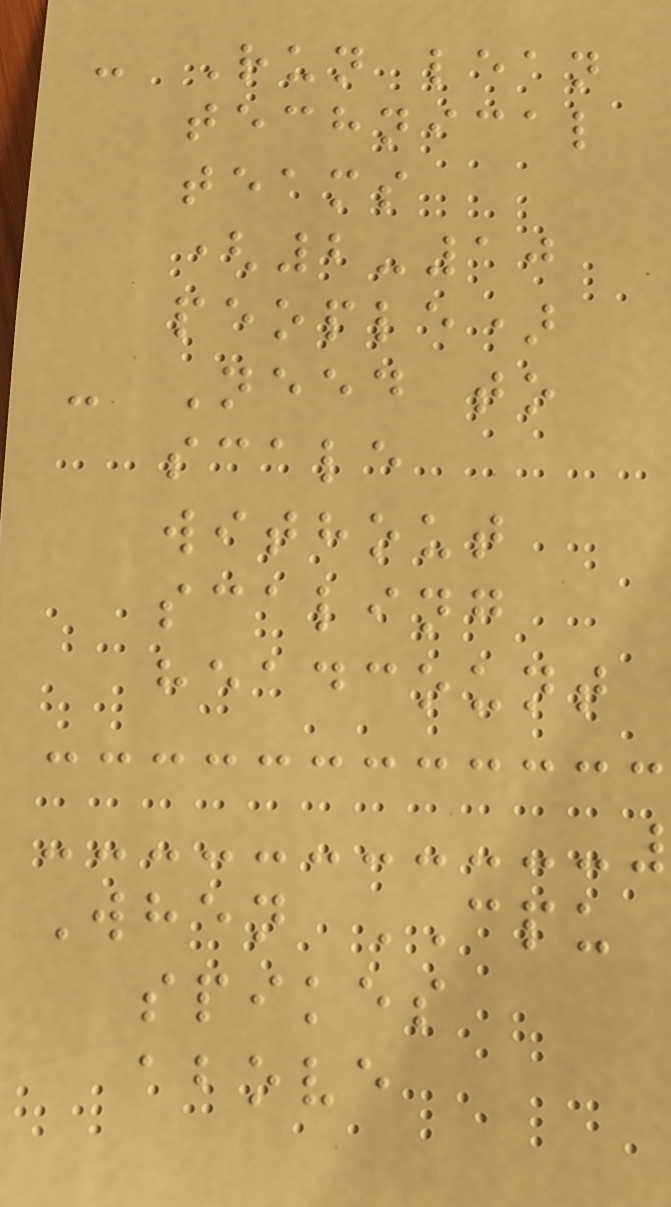- Run lean
technical
teams
(2-10
people)
- Need to
scale
without
scaling
headcount
When CPU
spikes
above
